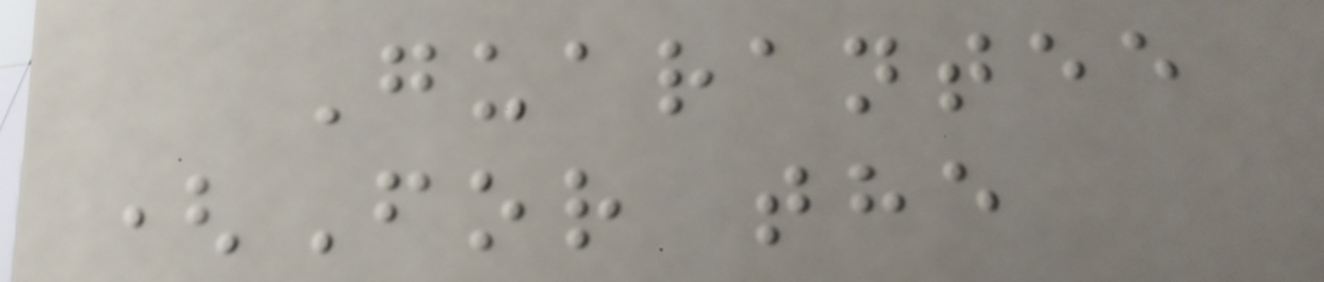Guarantee
(For the
